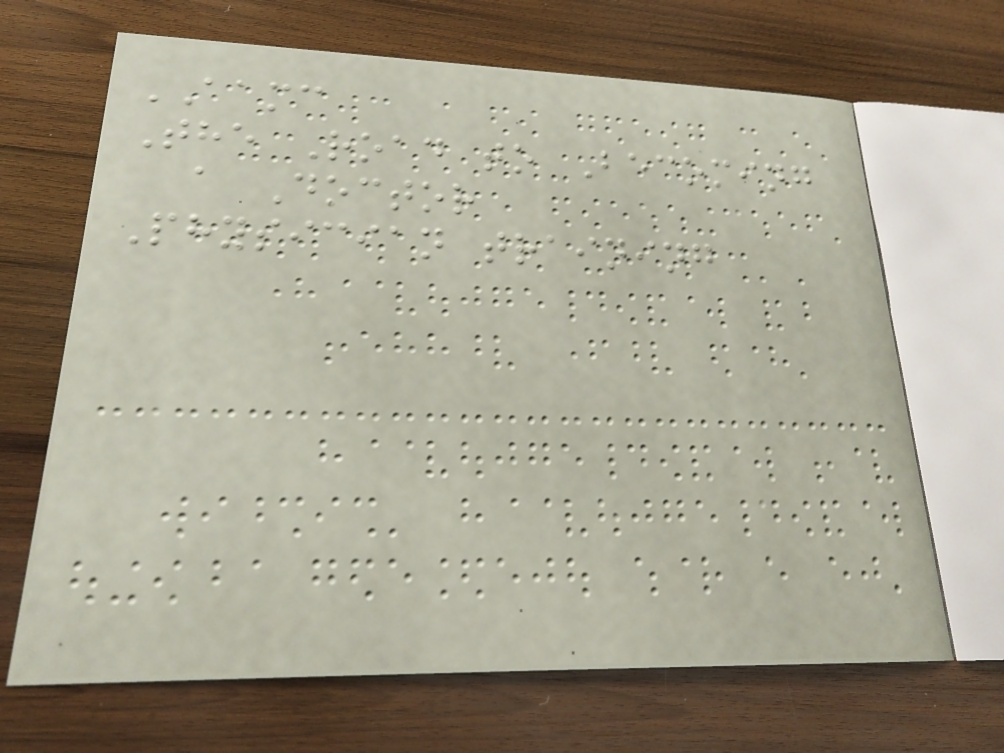AAMC
The Road to Becoming
a Doctor
Physician training
